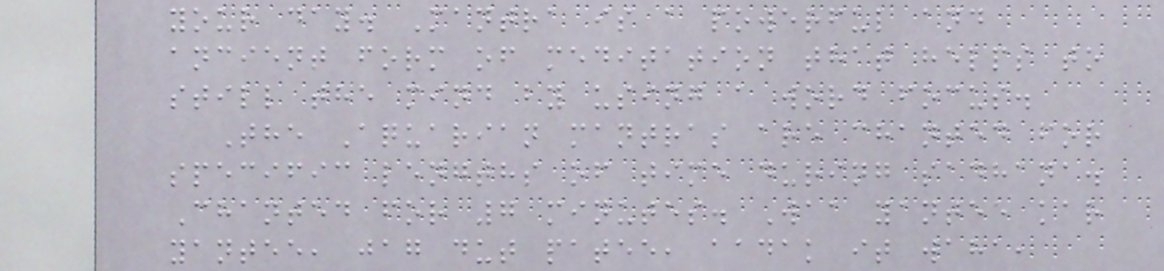your day. Mantra is a powerful and
ancient form of meditation that helps to
still the mind by using a word focus.
The Aquarian mantras are chanted for
specific lengths of time during sadhana.
Chanted for 7 minutes. Waa yantee kar
yantee, jag dut patee, aadak it waha,
